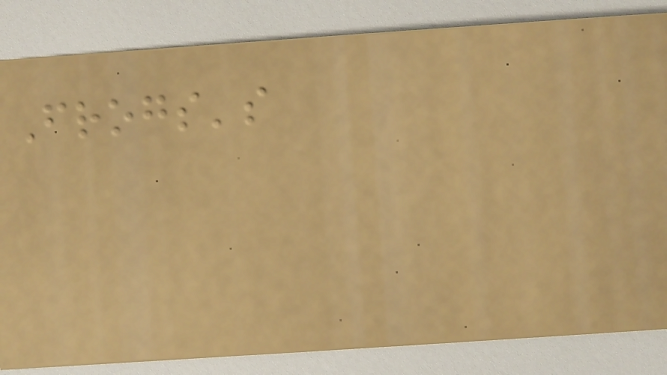Frogs's
